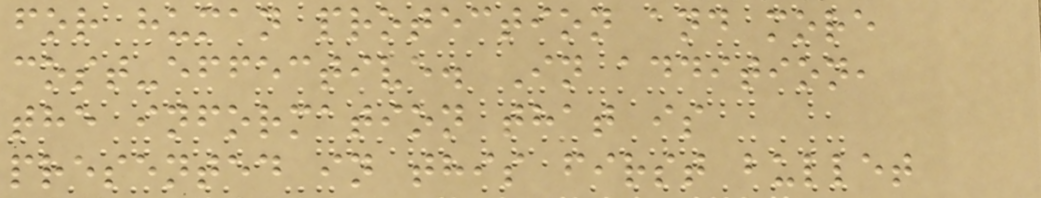for human protection and more
cost-effective. In addition,
the information that is
presented in this first bullet
